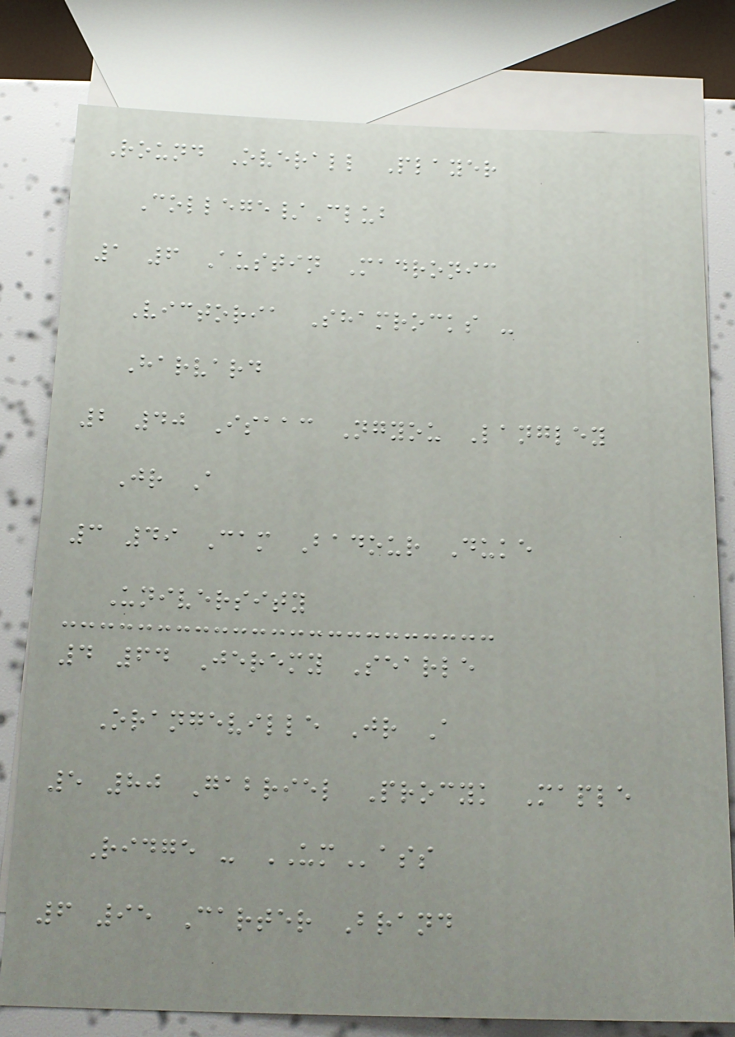Round Overall Player
College/Club
1 6 Austin Madronic
Victoria Shamrocks -
Harvard
2 40 Isaac Ngyou Langley
Jr A
3 49 Cam Badour Duke
University
4 64 Jeremy Searle
Orangeville Jr A
5 80 Gabriel Procyk Maple
Ridge - UMass
6 95 Carter Brand
